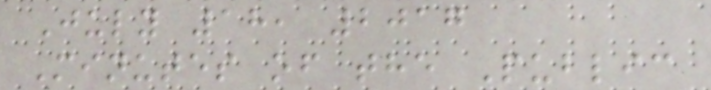July 18, 2017
Minutes of the Public
